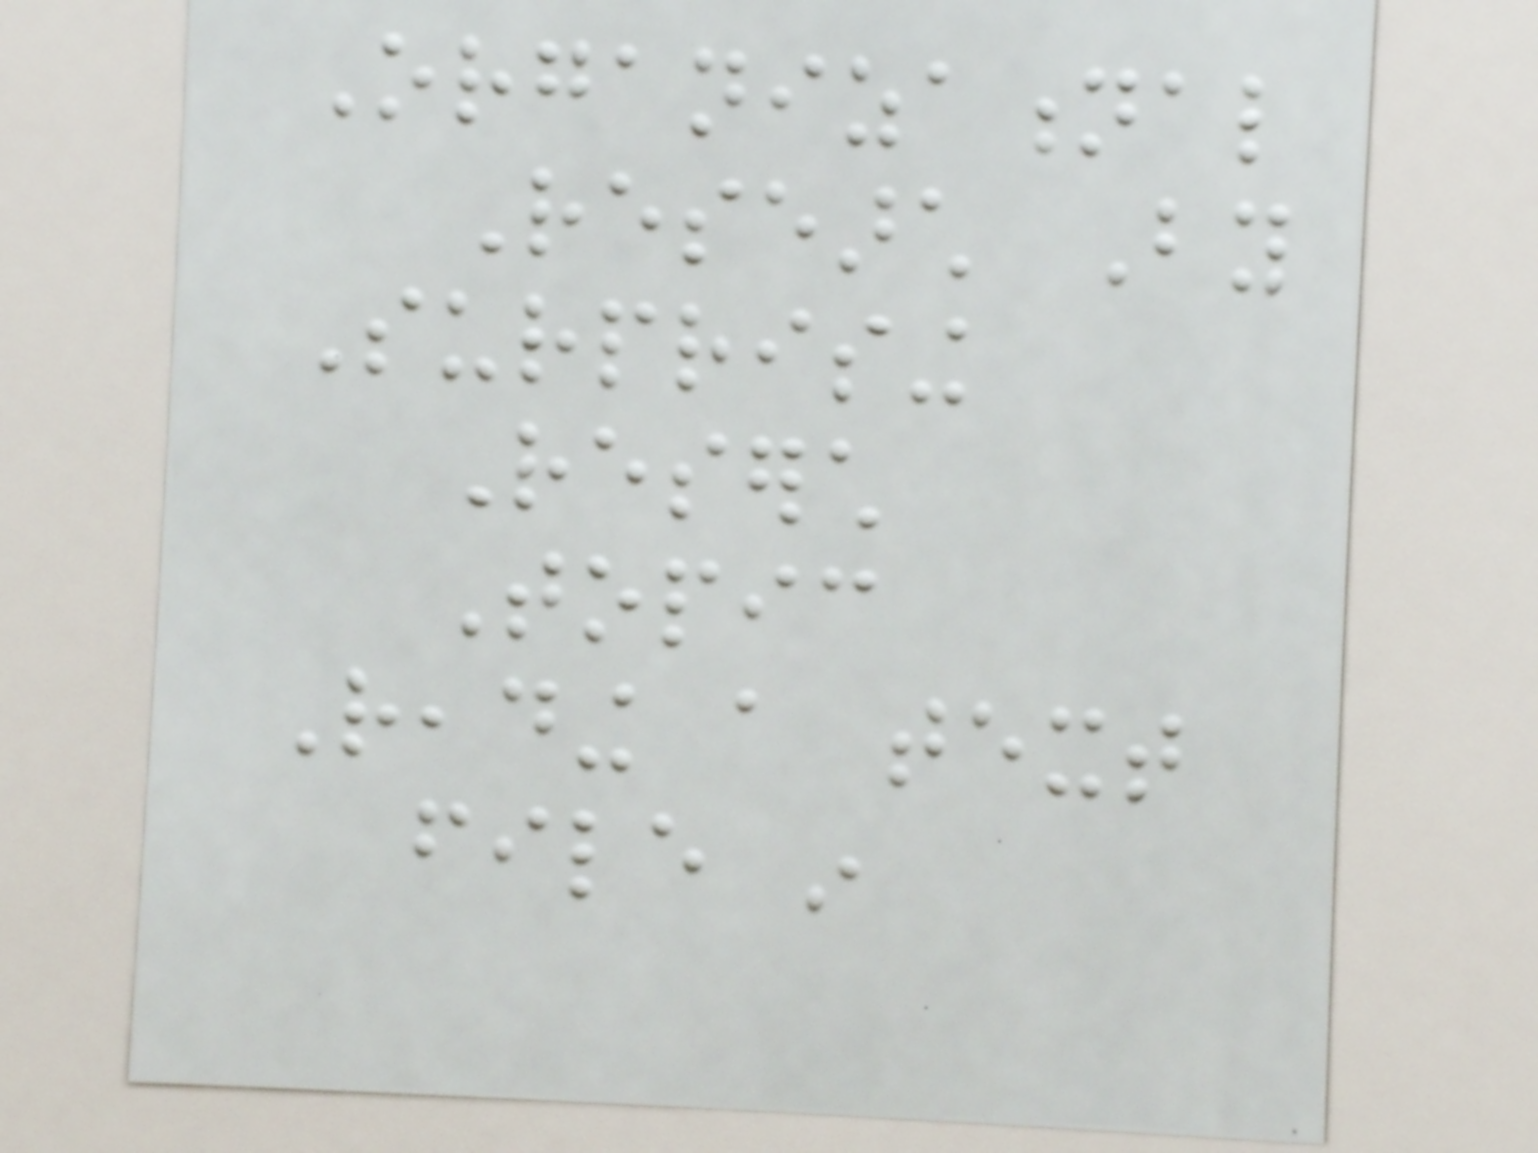Organizational
Research By
Surprising
Reserch
Topic
Reading a text
file in
